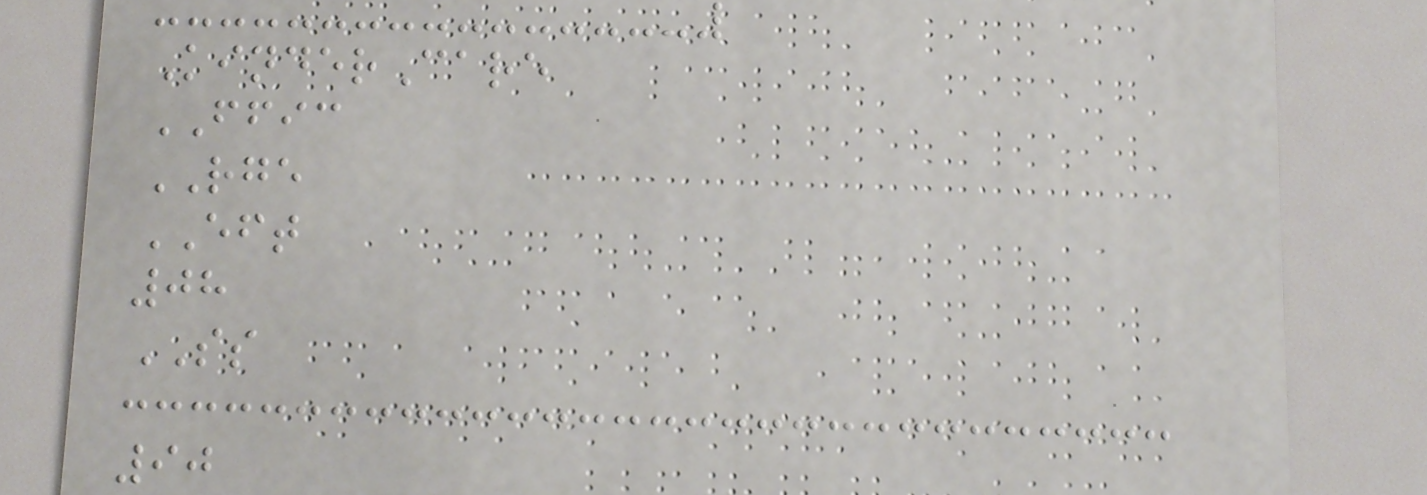KinderCare
FFIC
RGE
EFT
08
SS
90
